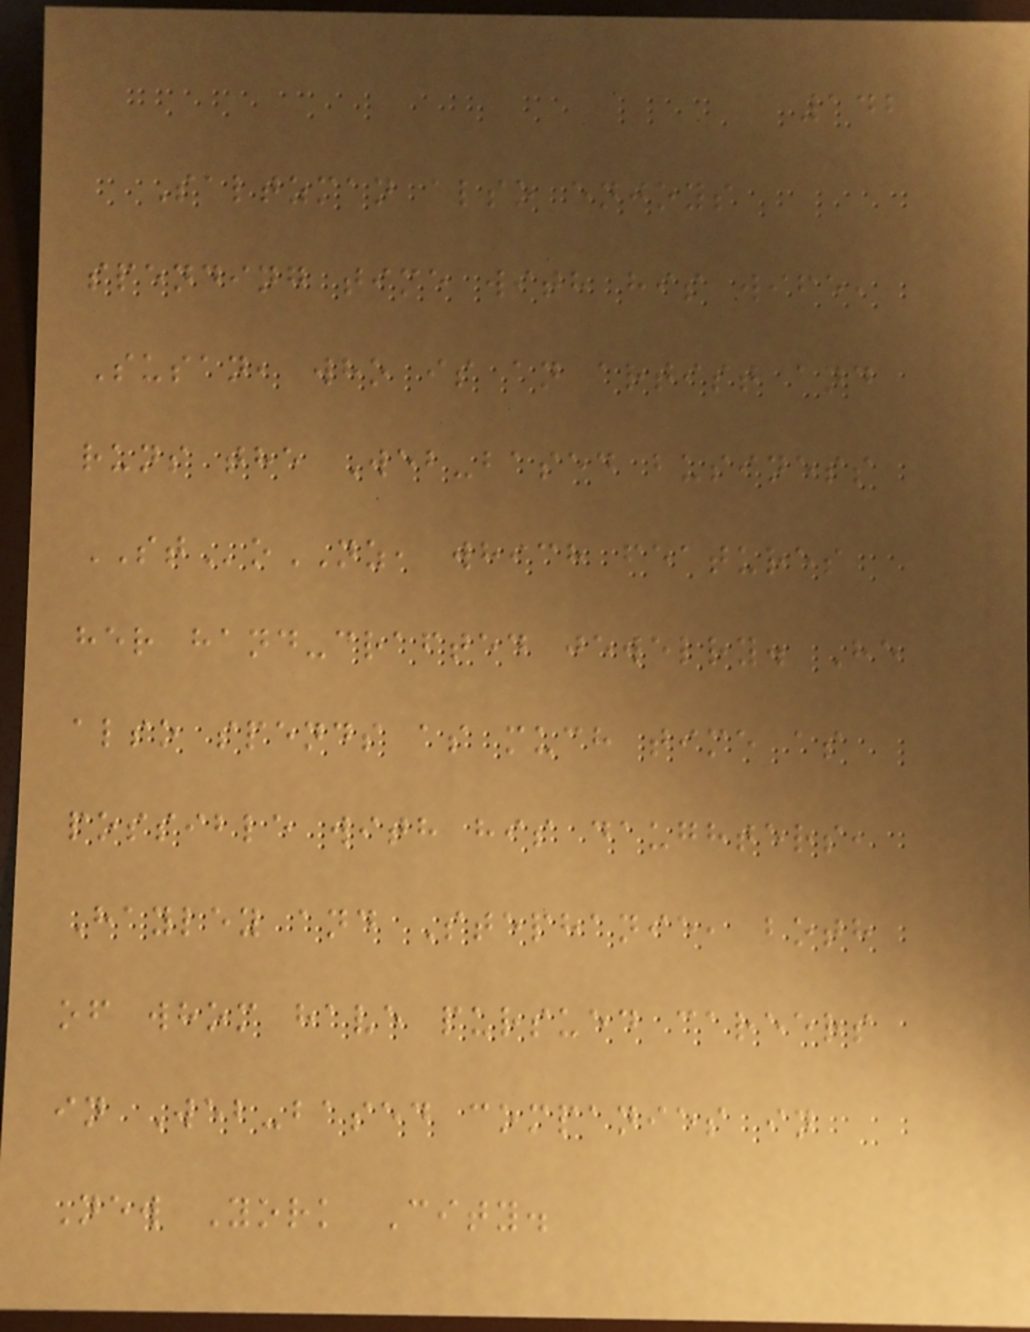142
Saltzman also enjoys
spending time with his wife,
Susan, who is an artist and
runs the Web-based business
SToNZ, which features
her hand-crafted jewelry. He
also spends as much time as
possible with his daughters,
Hayley and Stephanie, both
of whom have pursued careers
in Web-based companies in
New York City.
